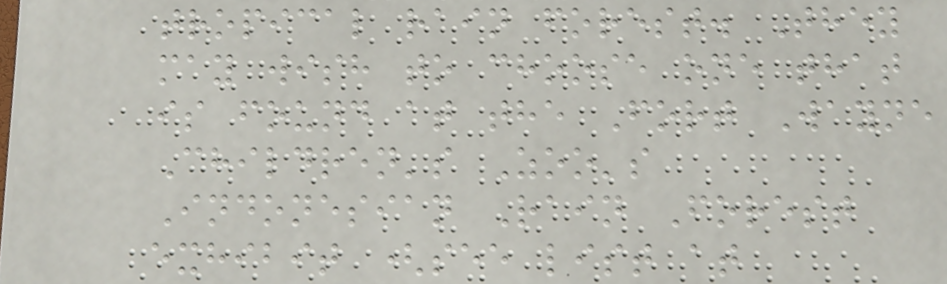tropical rain forest. They
may wish to choose one that
is found at the Fort Wayne
Children's Zoo's
Indonesian Rain Forest
exhibit (see list at
